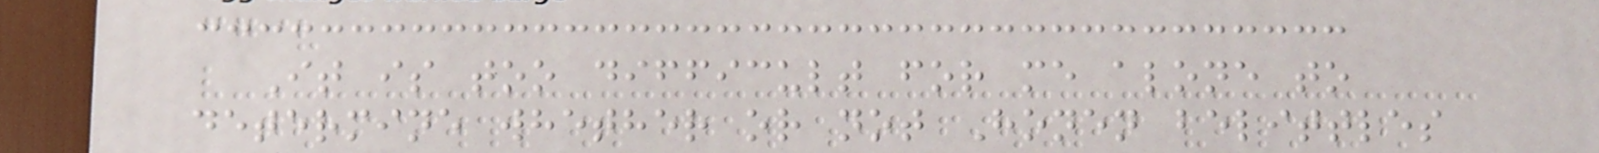It is too difficult for me alone to
determine whether or not Honen belittles
